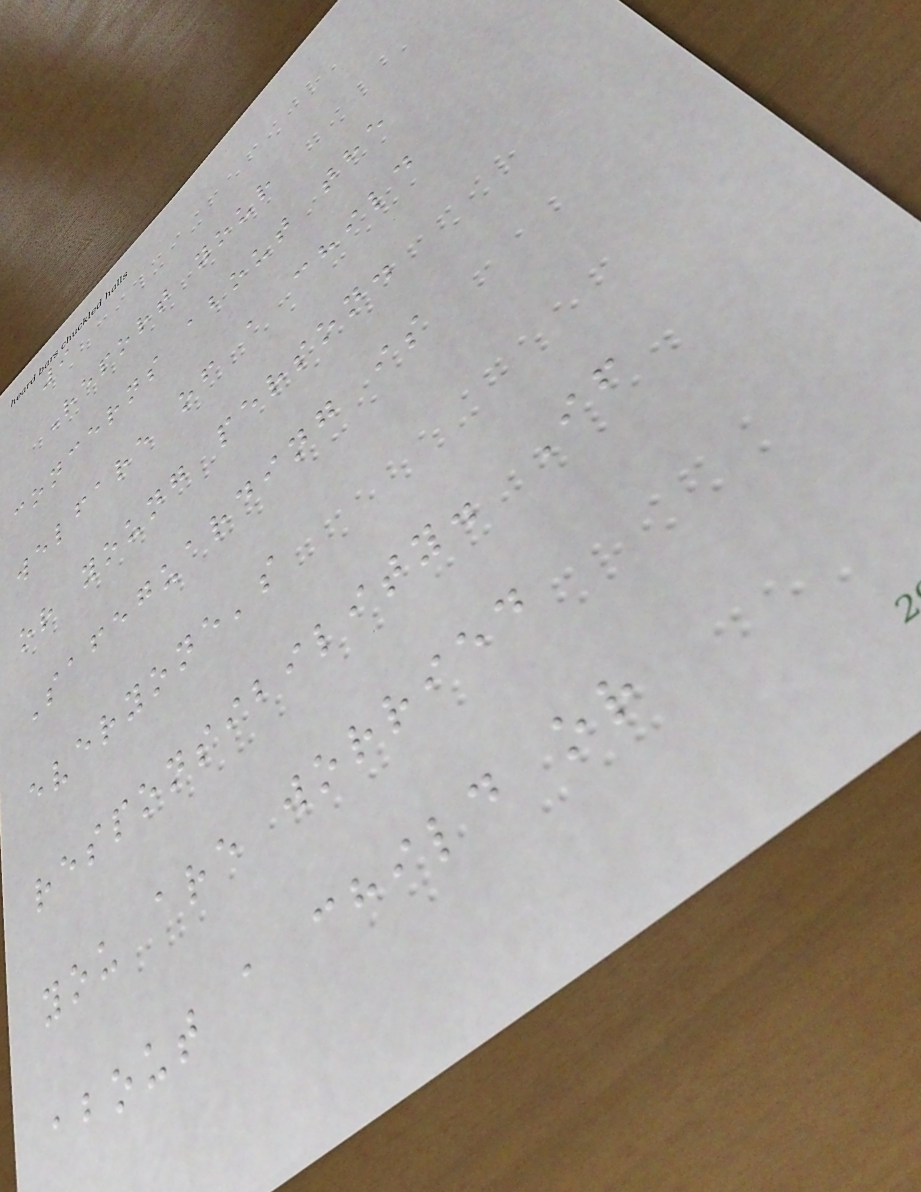9
Report your
concerns about the
welfare of a child
or young person.
Safeguarding is
everyone's
responsibility. If
you are worried
about a child or
